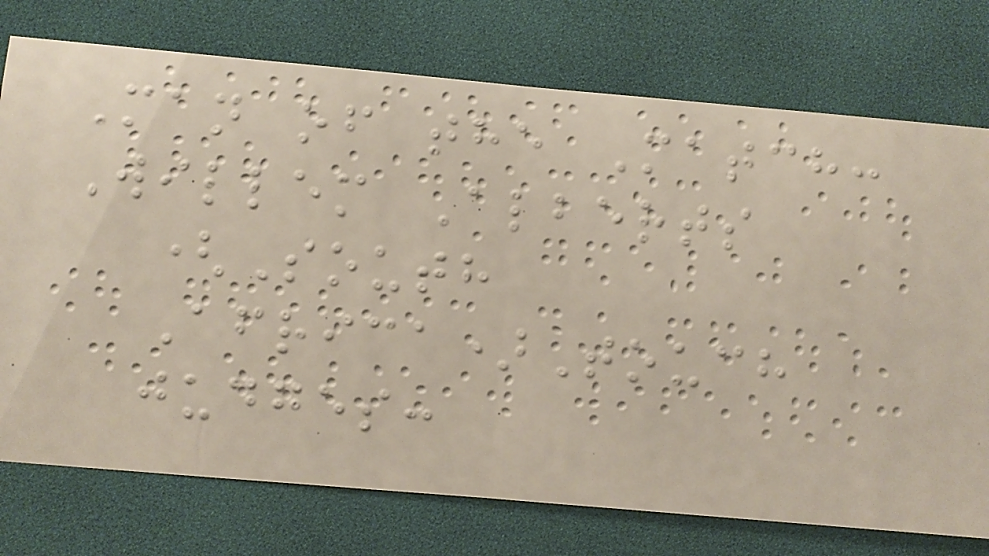Man of the Match:
Willem Alberts
(South
Africa)Touch
judges:
